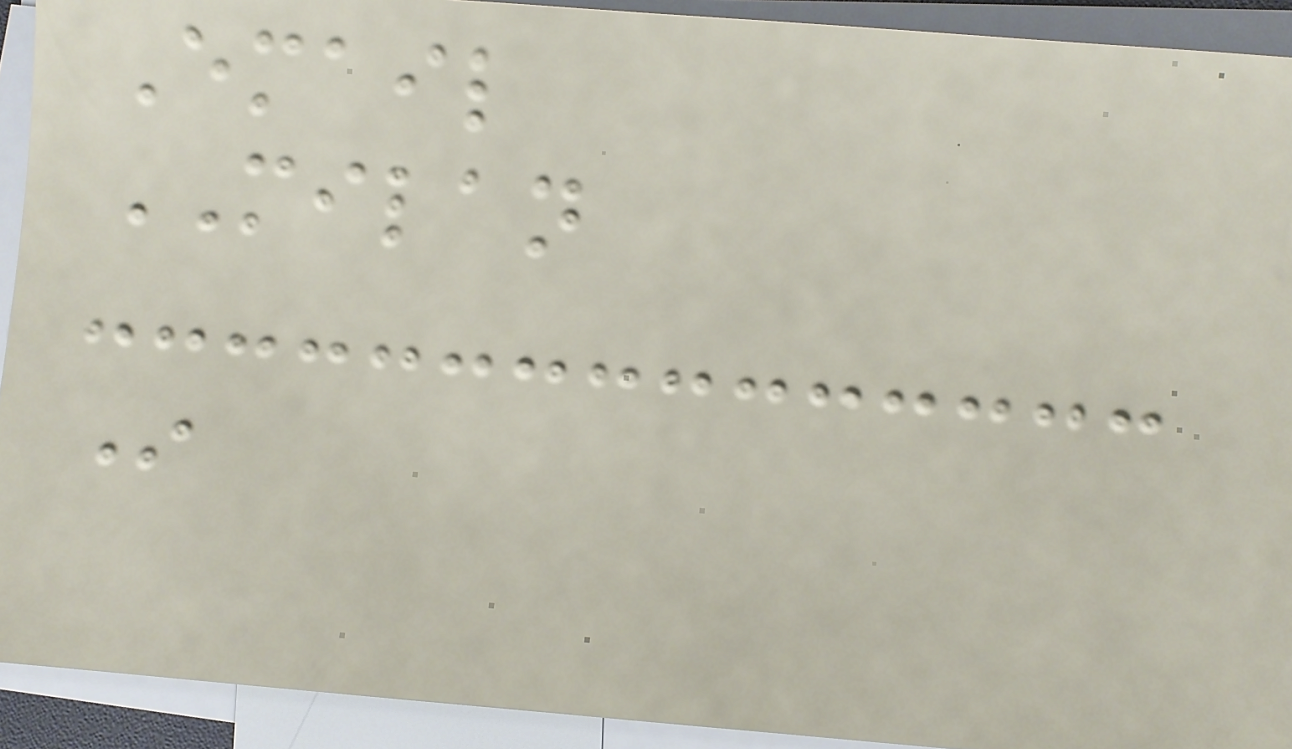Email
MILAN
In
